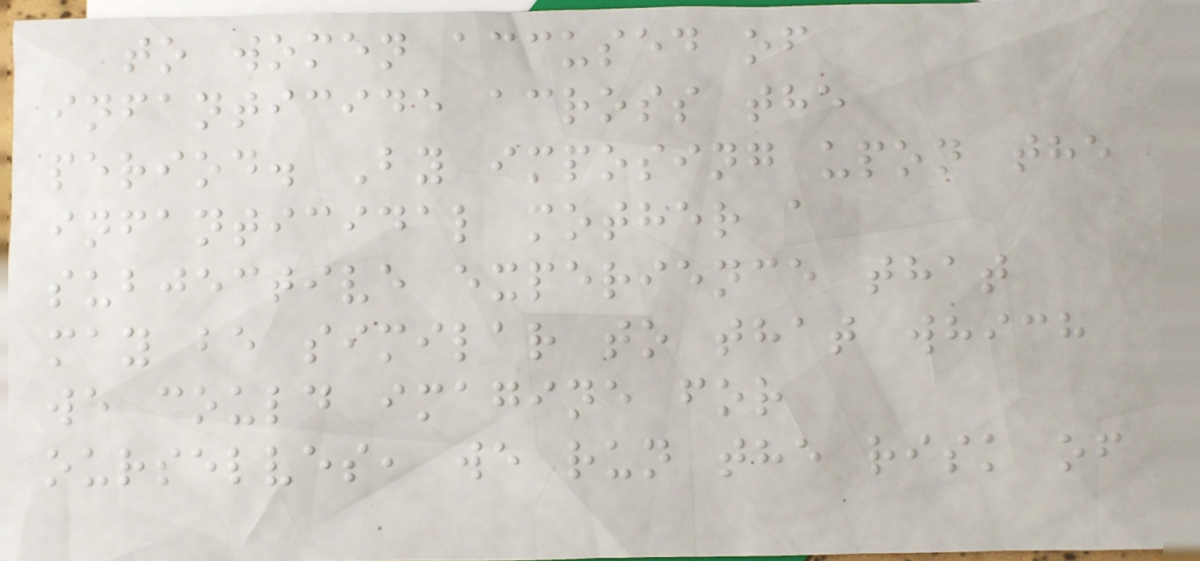to women accused of
infanticide across the
period. By imposing upon the
infanticidal mother a
subjective experience that
may be similar to that which
we could imagine for
ourselves, we run the risk of
